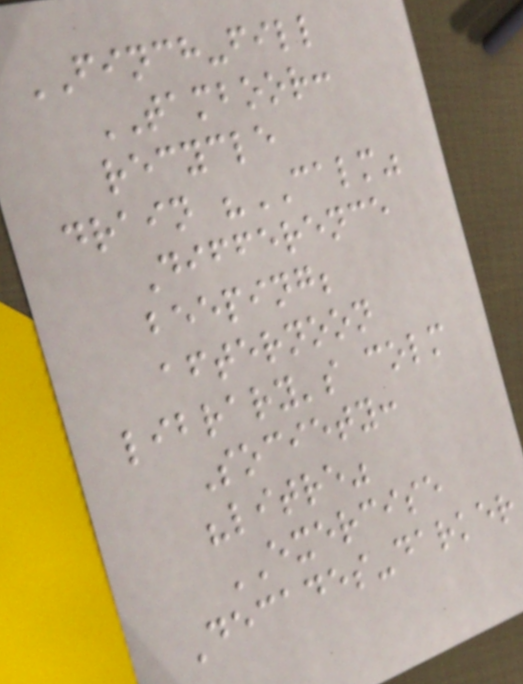FINCH-fill
TAMBOOR:
recycle
drain "CALM"
Difference
beeping;
afternoon
library's colm
Society:
"litre"
EXERCISE
Decades-darker
